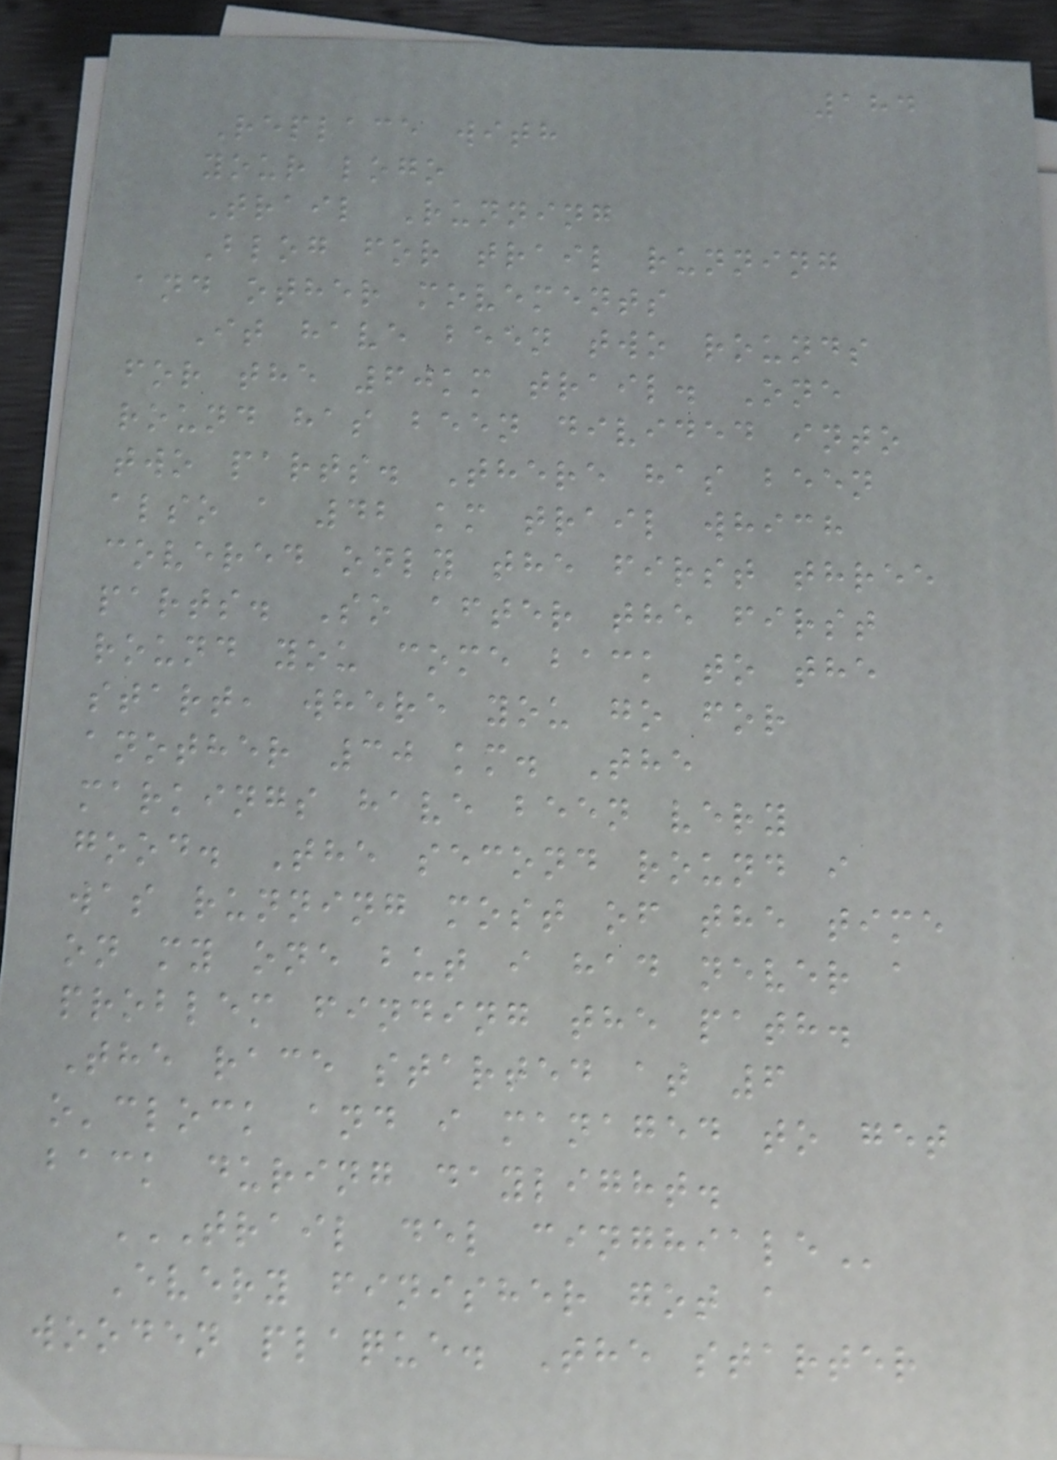184
Replace with
your logo
Trail Running
Blog for trail running
and other movements
It have been two rounds
for the 60km trail. One
round has been divided into
two parts. There has been
also a 42 km trail which
covered only the first three
parts. So after the first
round you come back to the
start, where you go for
another 30 km. The
markings have been very
good. The second round i
was running most of the time
on my one but i had never a
problem finding the path.
The race started at 6
o'clock and i managed to get
back during daylight.
TRAIL DEL CINGHIALE
Every finisher got a
wooden plaque. The starter
